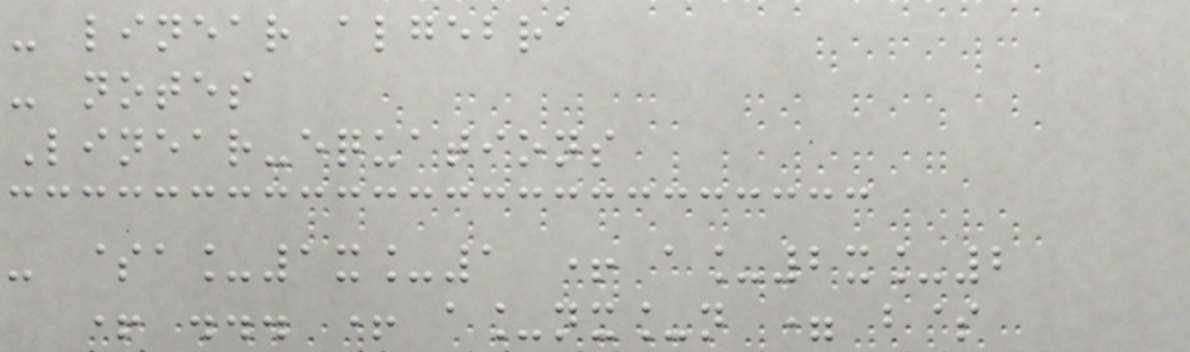- linear algebra
- notes
Linear-equations
- $a_1x_1 + a_2x_2
+ ... + a_nx_n = b$
